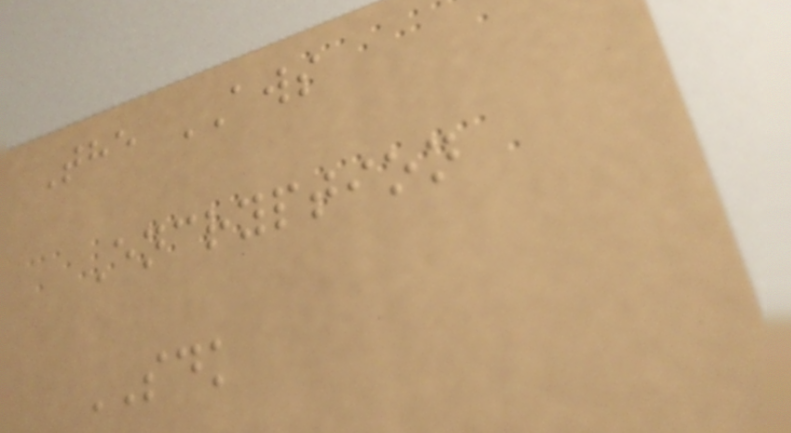The AWS
Encryption
SDK
